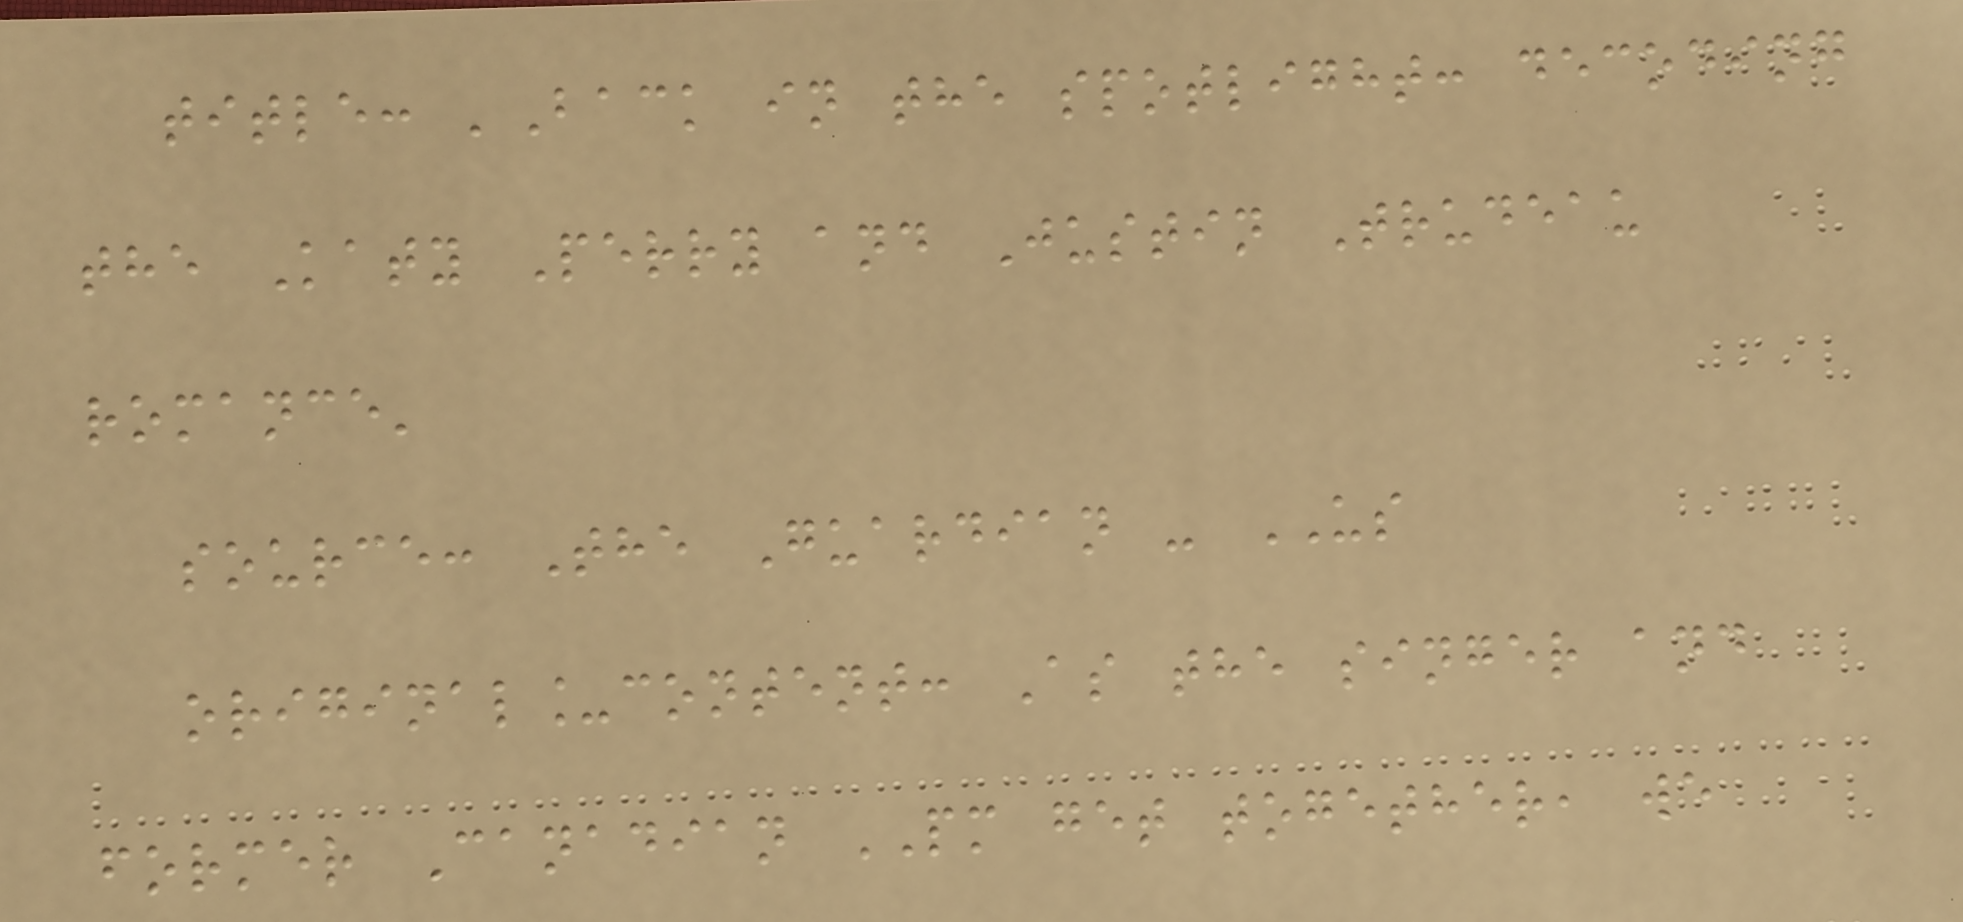title: 'Back in the spotlight: decoding
the Katy Perry and Justin Trudeau
romance'
source: The Guardian - US
original_content: As the singer and
former Canadian PM get together, we
